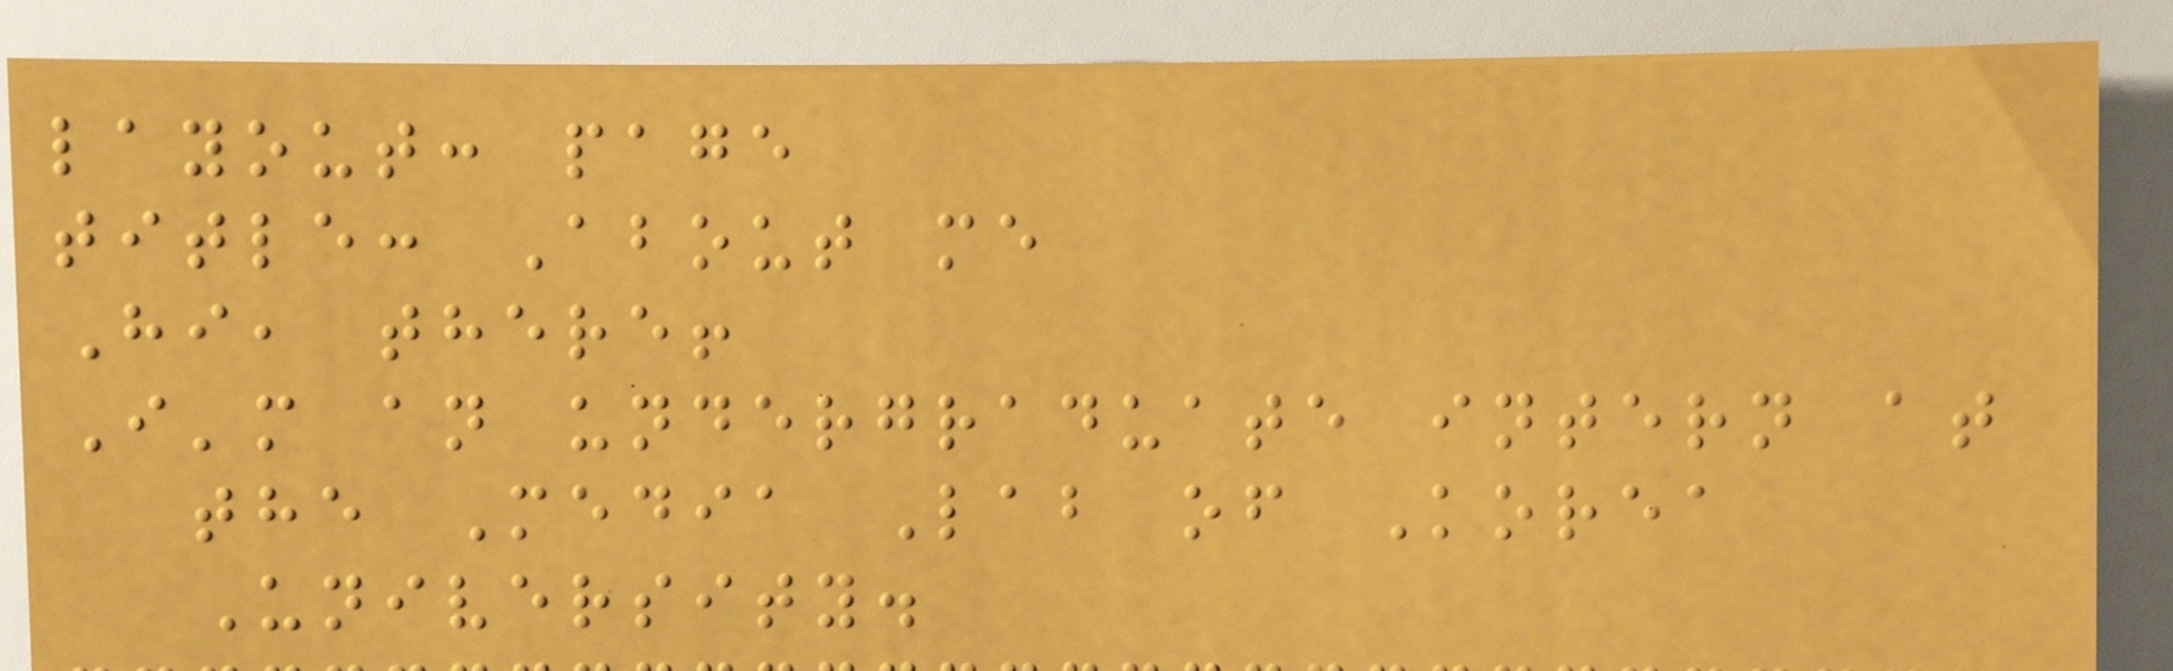layout: page
title: About me
Hi, there!
I'm an undergraduate intern at
the Media Lab of Korea
University.
